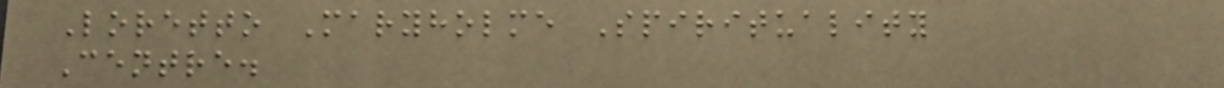Loretto Maryholme Spirituality
Centre.
